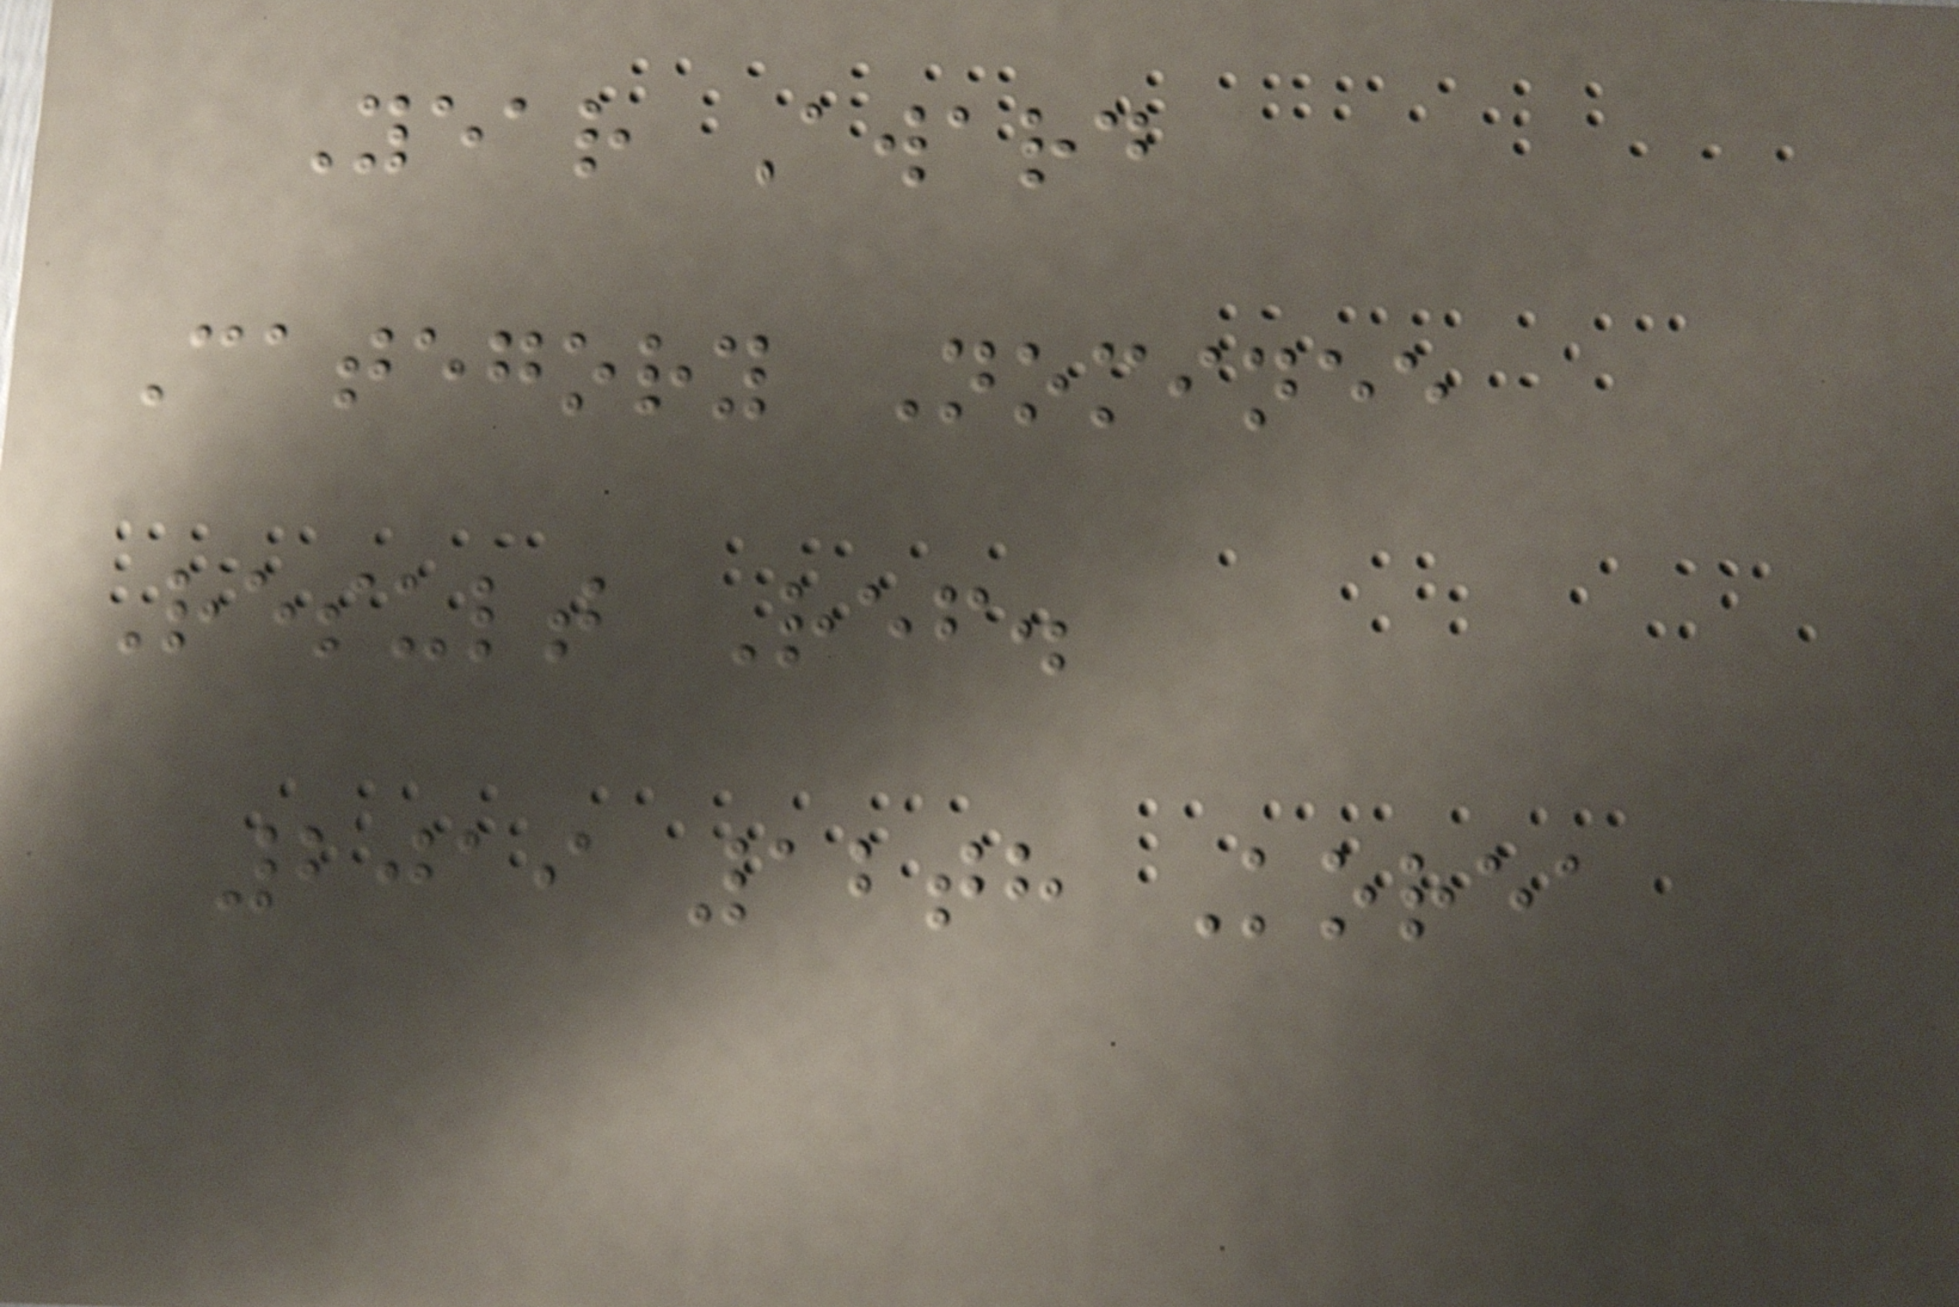Year Award
Category Nominee
Result Ref.
2019 12th Korea
